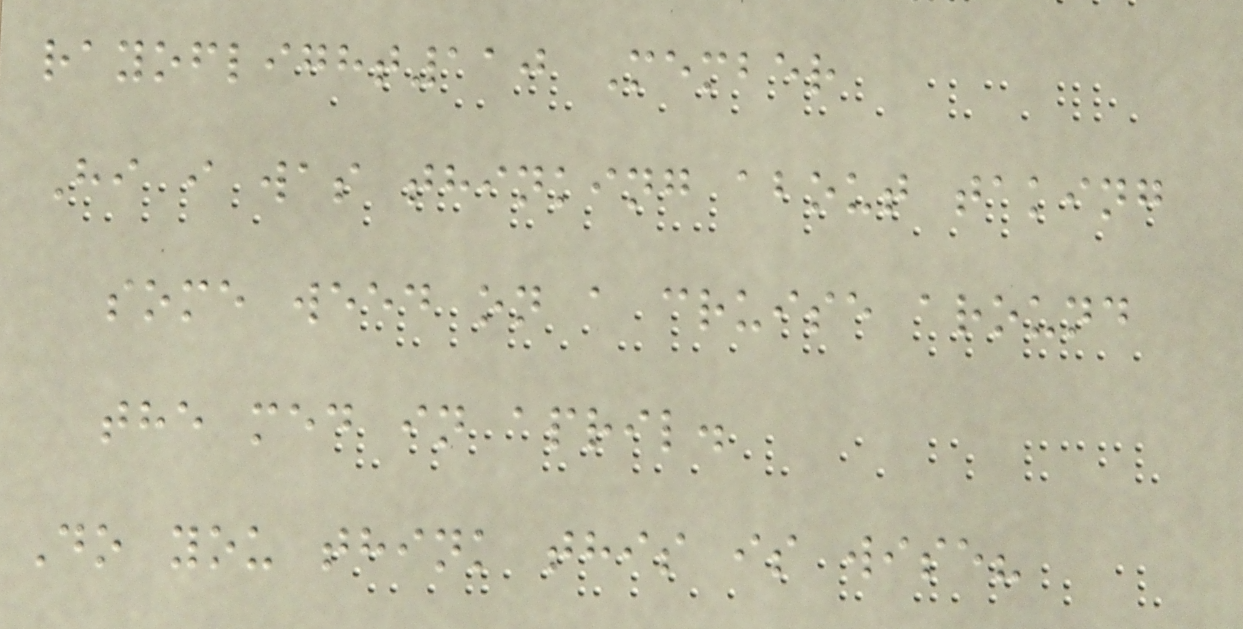rayoflight110 Member
Hi i was thinking about taking
some weed on a cruise around
the med in april.
Do you think this is wise?
